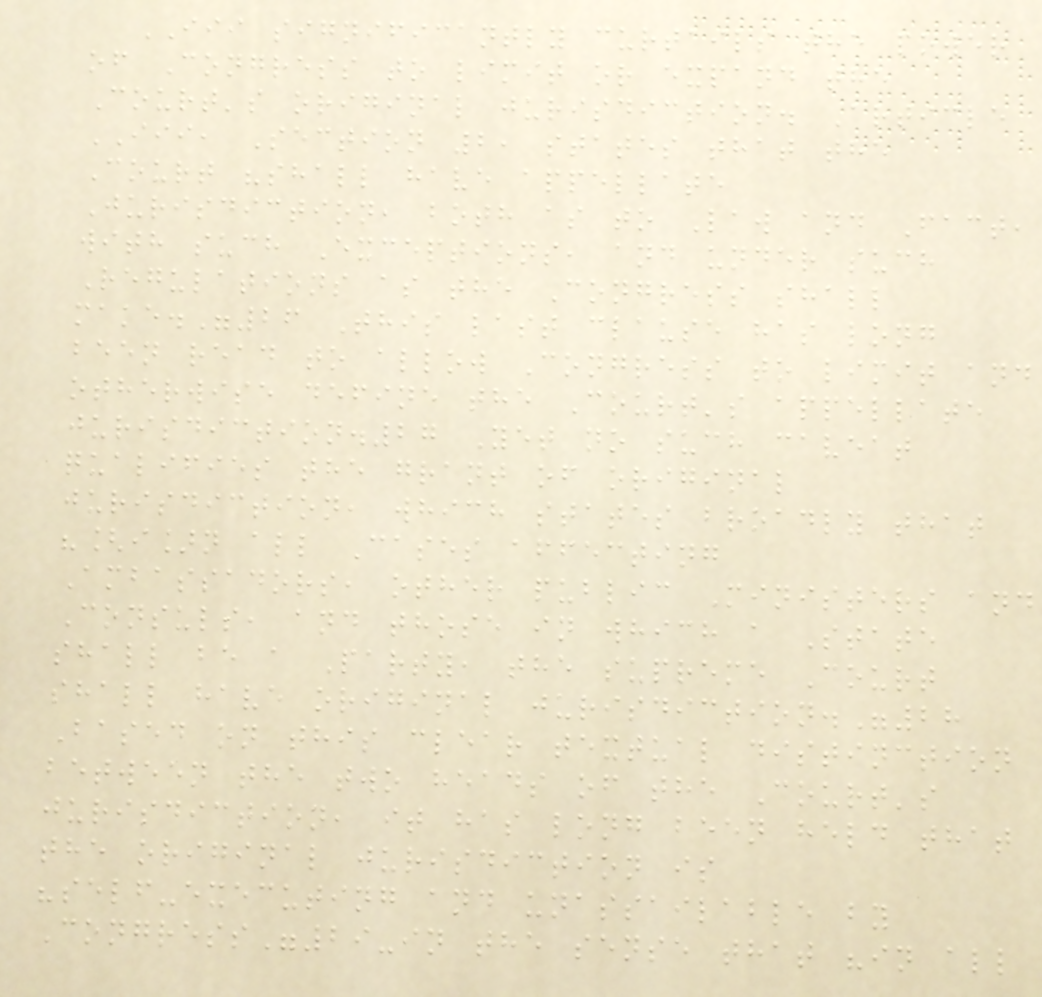III significantly curtails the power
of Congress to limit or expand the
Court's original jurisdiction. Article
III, Section 2, states that the
Court "shall have appellate
Jurisdiction, both as to Law and Fact,
with such Exceptions, and under such
Regulations as the Congress shall
make."26 This last clause has long
been read to allow Congress to limit and
otherwise define the Court's appellate
jurisdiction.27 Yet no such caveat
qualifies the grant of original
jurisdiction, which states broadly that
"[i]n all Cases affecting
Ambassadors, other public Ministers and
Consuls, and those in which a State
shall be a Party, the supreme Court
shall have original jurisdiction."28
Based on this clear textual distinction
between the two heads of the Court's
jurisdiction, it has long been held that
the original jurisdiction is
"self-executing and unassailable by
Congress"29-in the sense that "in all
